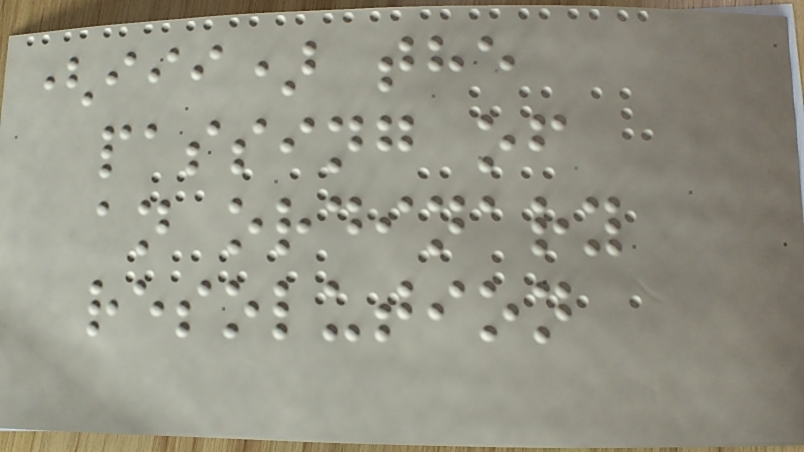(iii) the
passing of
an ordinary
resolution
